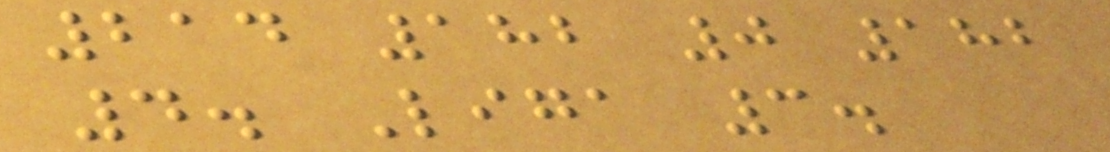214 182 0 182
4. Liga 3.
